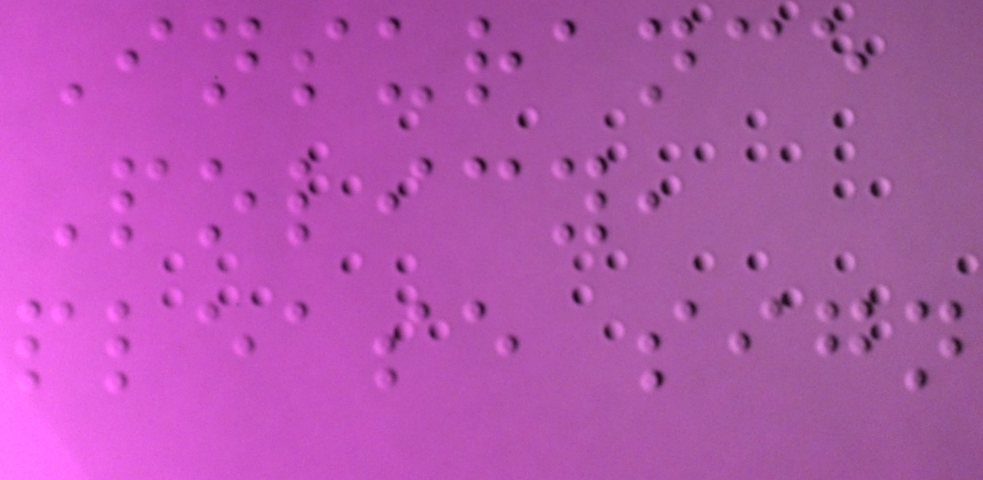Insurance
Policy,
please sign
